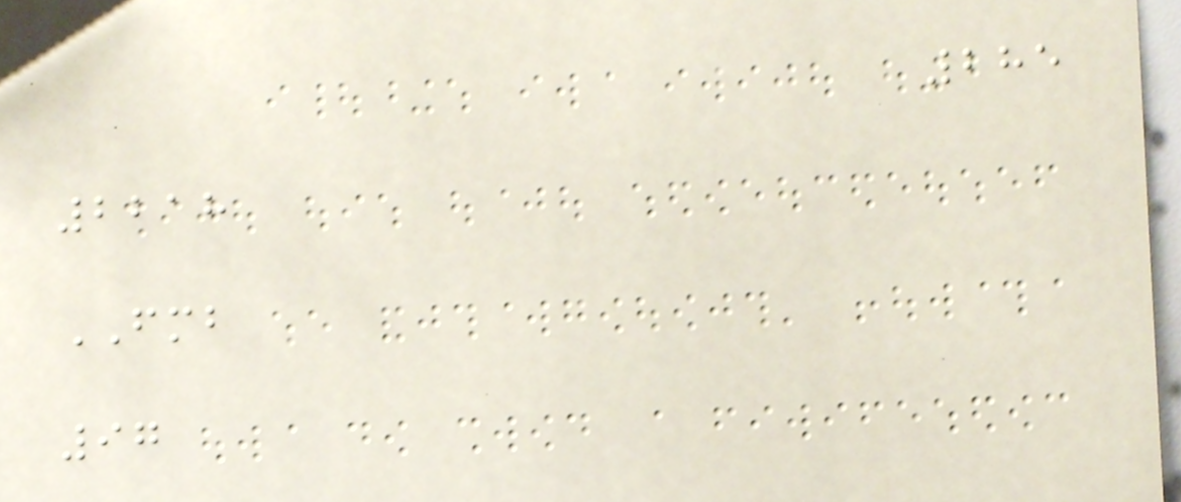285
2218
FMB
97
